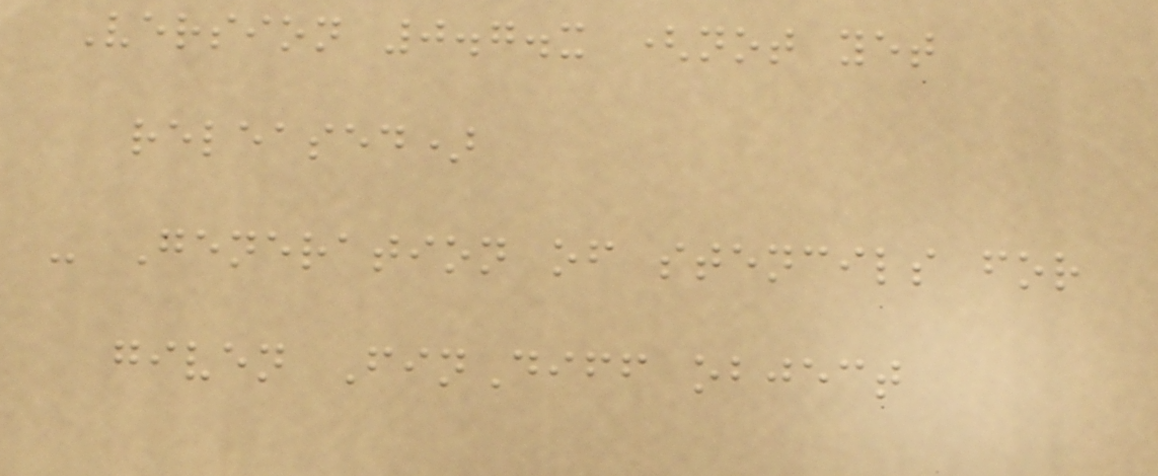Version 0.7.x (not yet
released)
- Generation of stencils for
given FinDiff object
